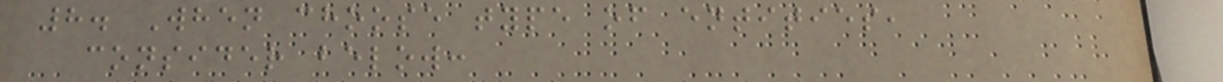8. When choose type of entities,
consider below:
